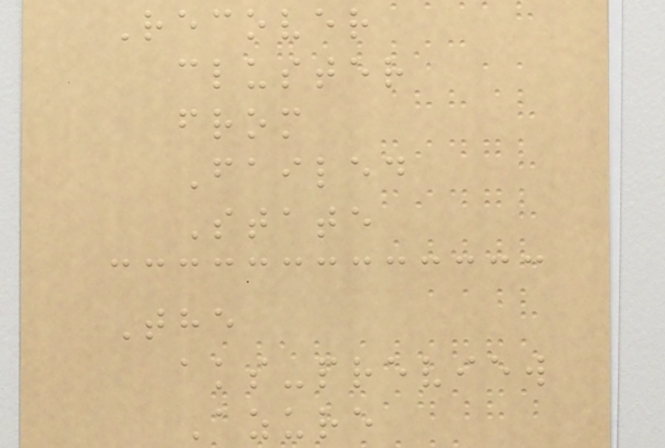Recover
cluster
from
Failed
State
The
aks-preview
Azure
